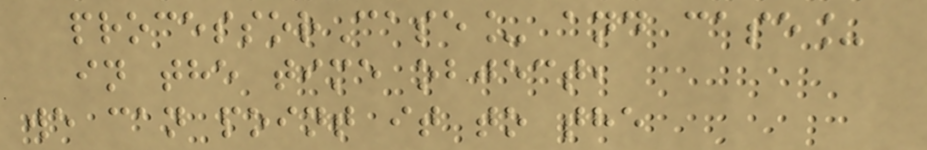processorCase_ and case_
in the time object,
we can point it to the
